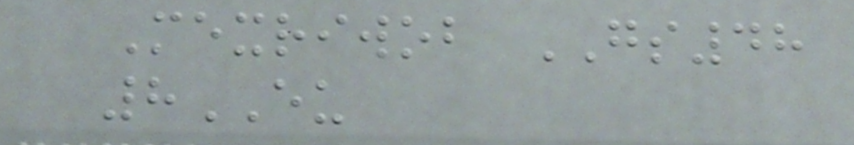Mexriwob GS48
8EU
